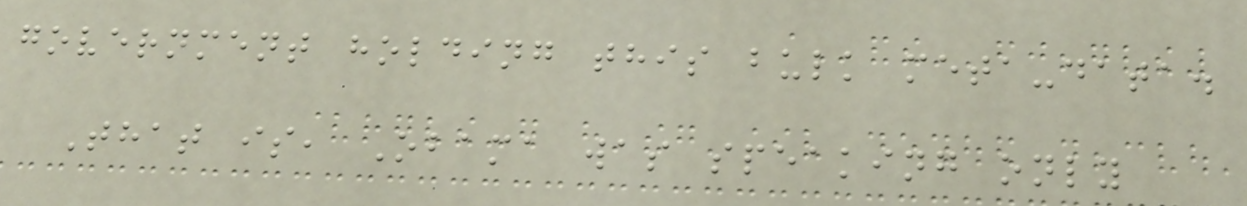government holding this bulk meta-data.
That is, Obama was speaking only
